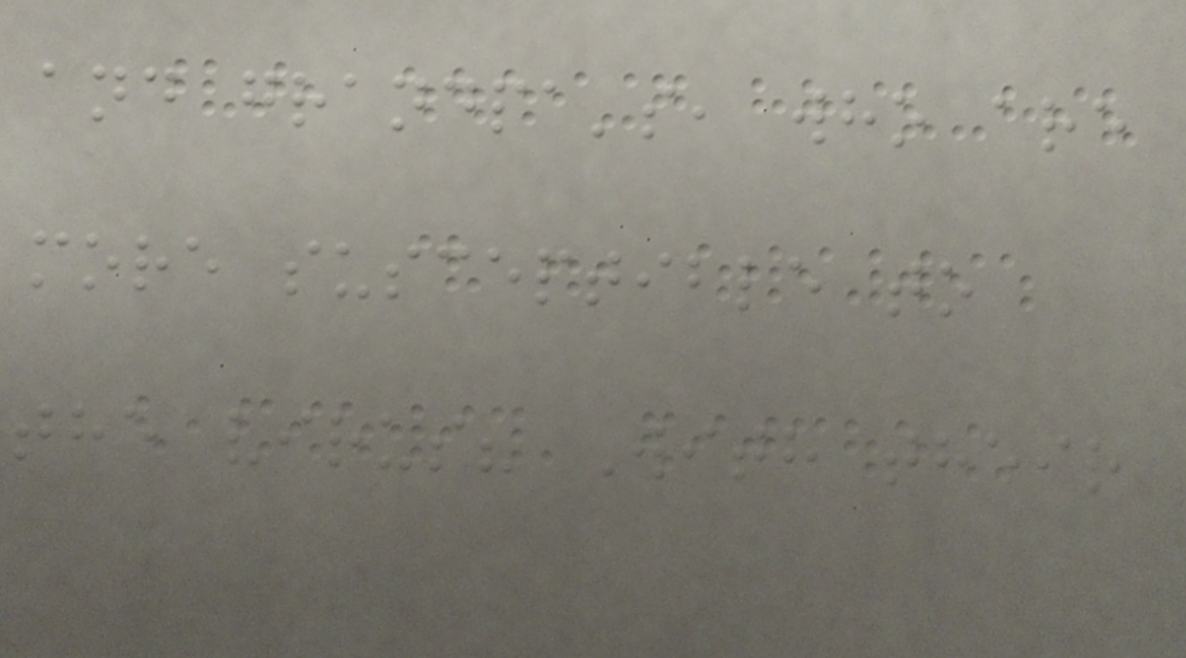and grandpa's, who are
more susceptible to
the virus? With their
